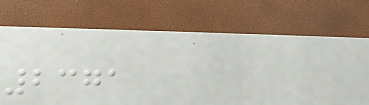2371
